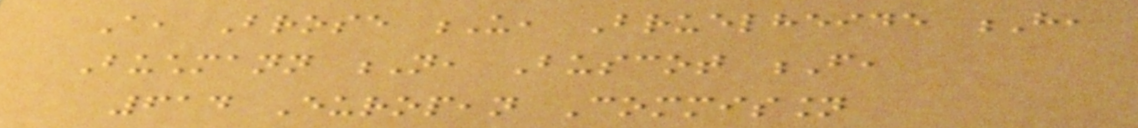A, Brose U, Bruelheide H,
Buchmann N, Buscot F,
614 European Commission
